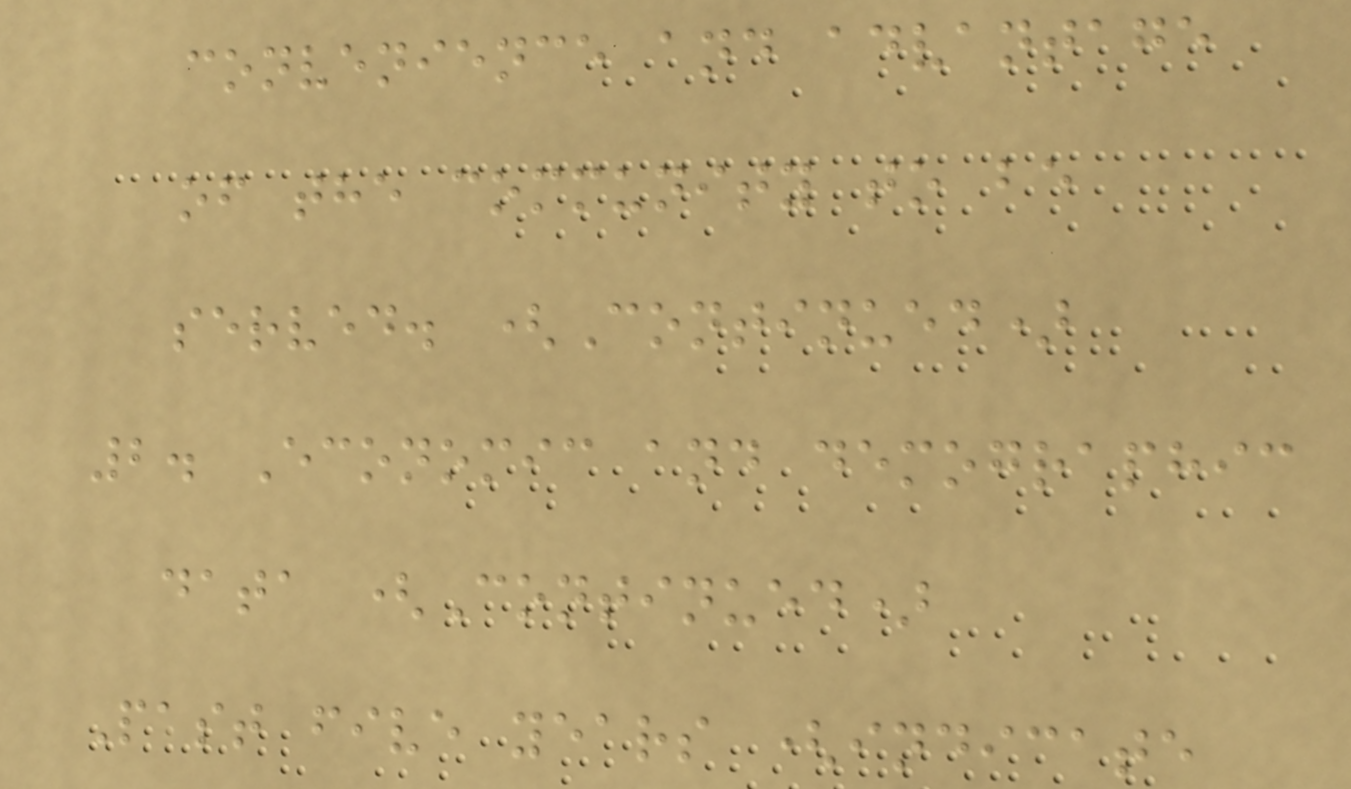convenience and advantage
of the community to be
served. (Continued)
2. Economic and demographic
data (Continued)
Past five years (indicate
